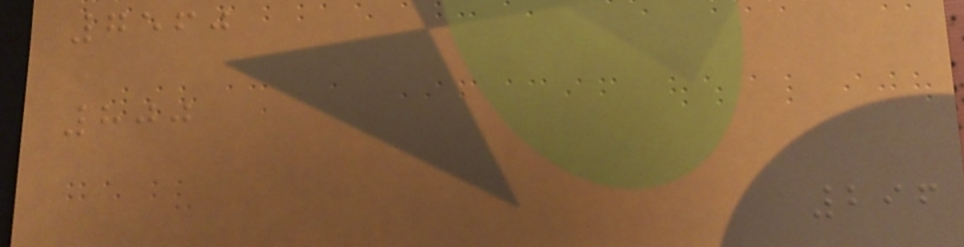7560
800
296
